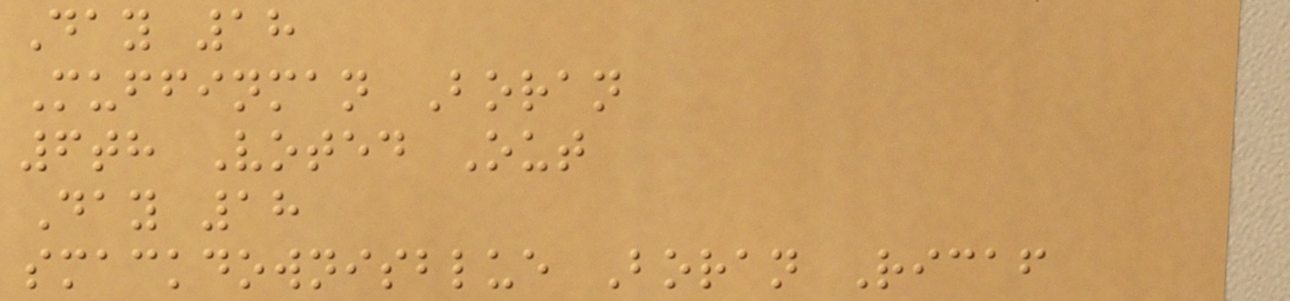Day 18
Muffinman Boran
6th Voted Out
Day 18
smackdownisblue Boran Ricaf
